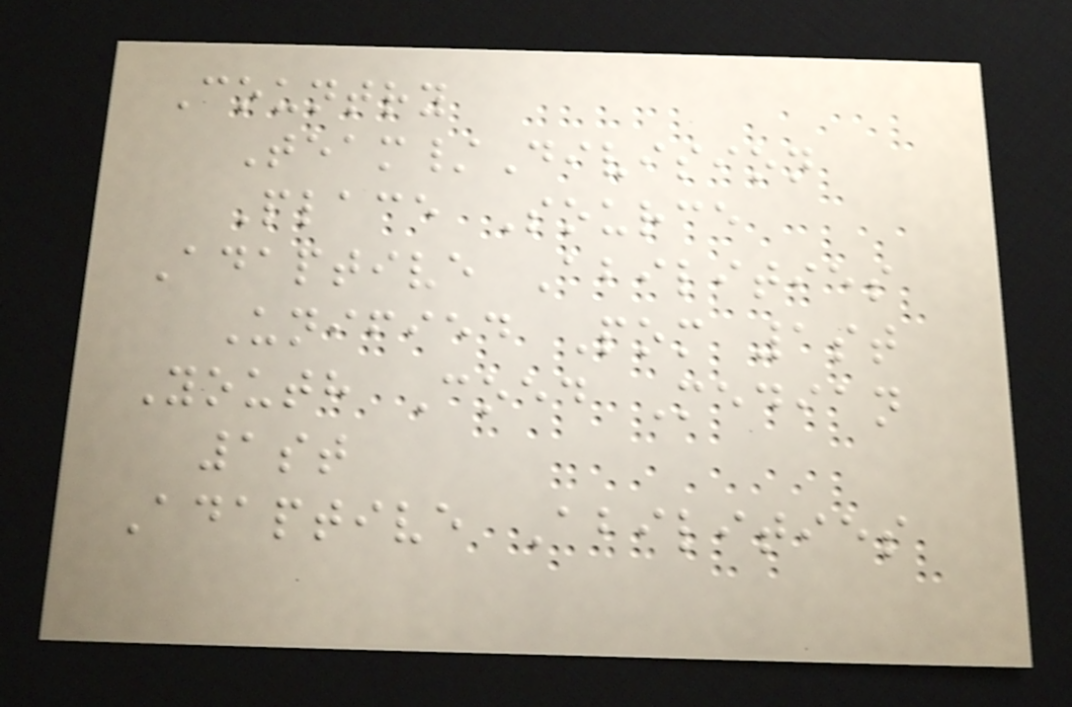Country
Team/Division
Place Source
Adaptive Abilities
Unified Pom 1st
Youth Coed Median
1st
Adaptive Abilities
